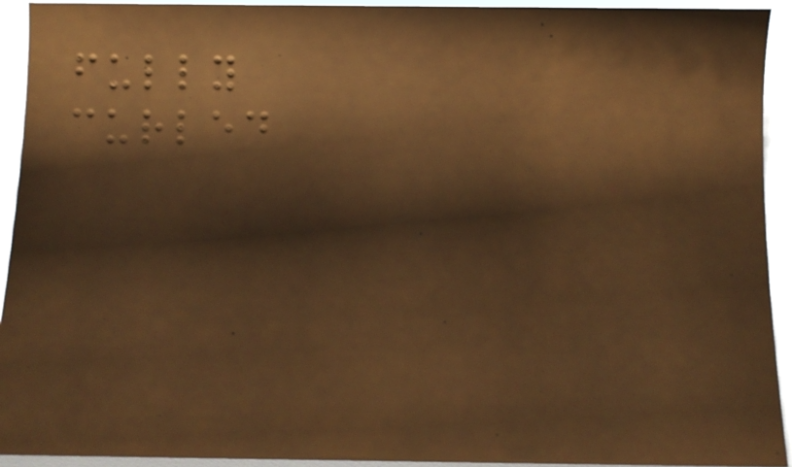fully
curled
